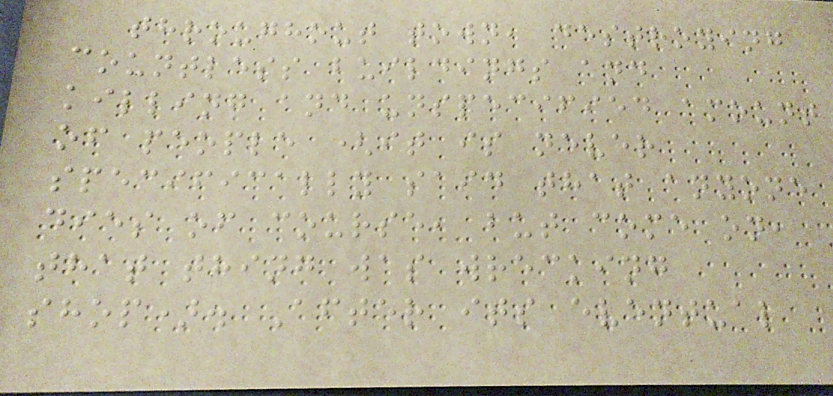throughout town, destroying
countless buildings and
killing and unspecified amount
of people (it is never
specifically said that anyone
dies of course, but come on,
that thing was wrecking
shop). After its eventual
